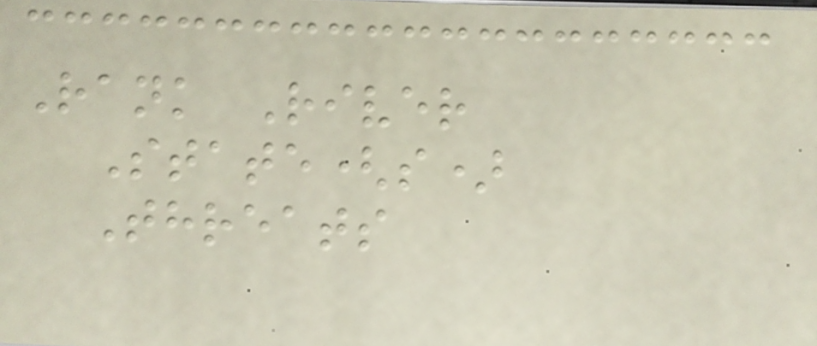Rank River
State(s)
Threats
